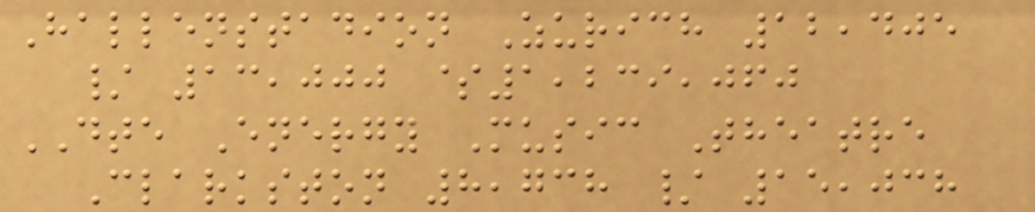Hallenstadion Zurich 12,405
/ 13,000 $1,239,060
DTE Energy Music Theatre
Clarkston 8,738 / 15,038
